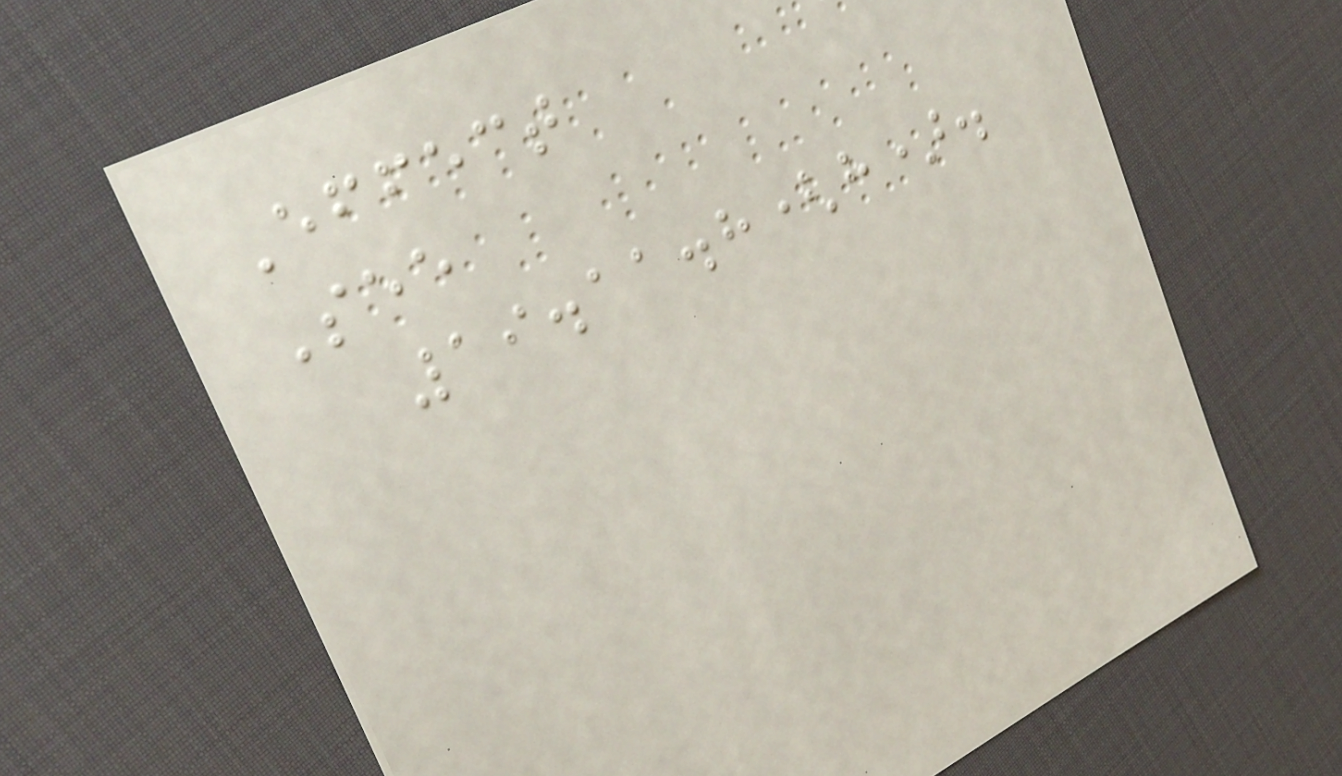Effect
See
19.11.8(h).
